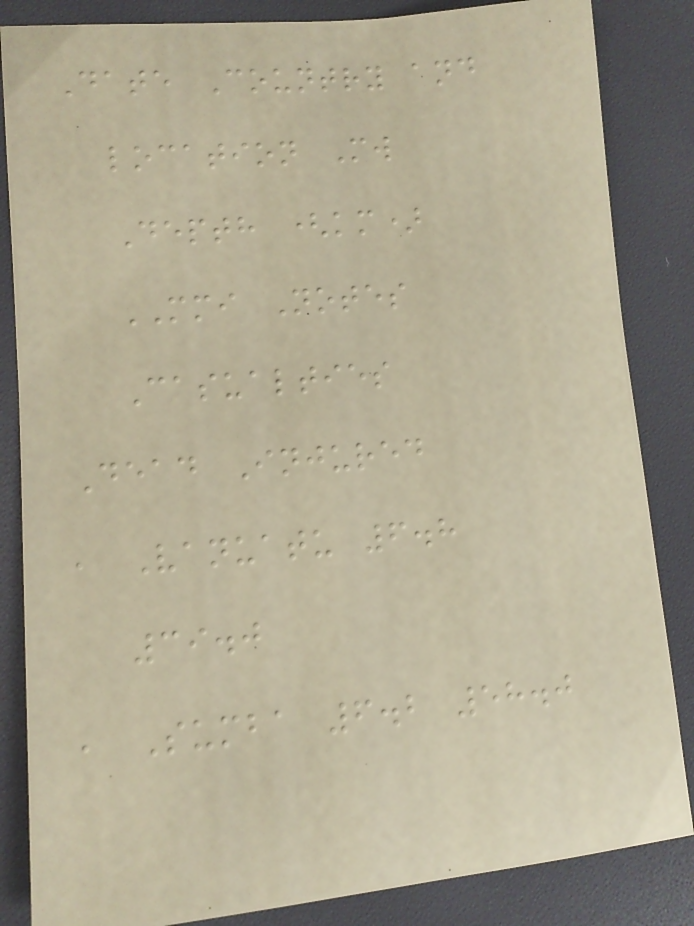Date Country and
location Mw
Depth (km)
MMI Notes
Casualties
Dead Injured
, Vanuatu 6.8
39.0
, Sumba 6.2 58.0
